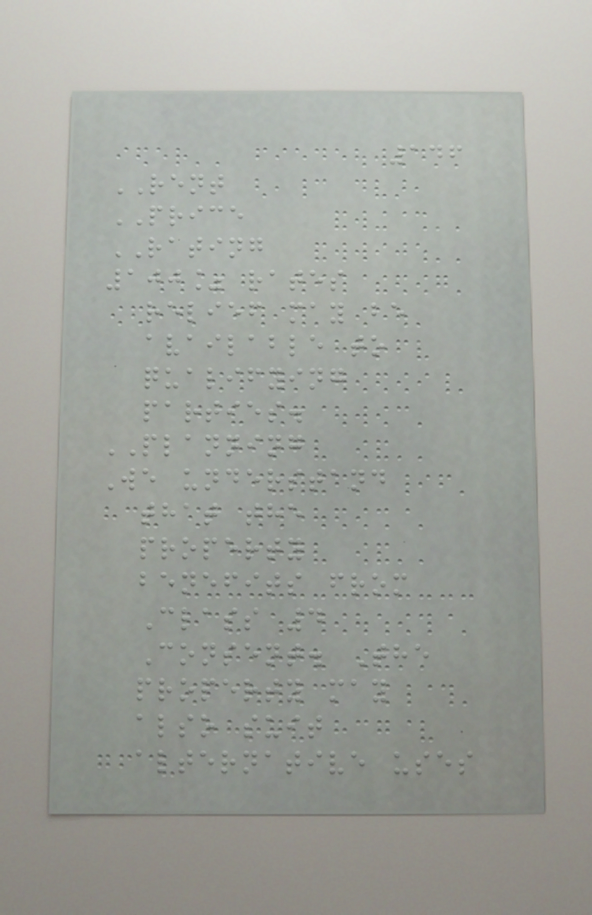146
RENT
PRICE
RATING
100% rates
relief may be
available to
qualifying
parties.
PLANNING
We understand
that the
property
benefits from
Class 4
Consent. The
property may
also suit
alternative uses
